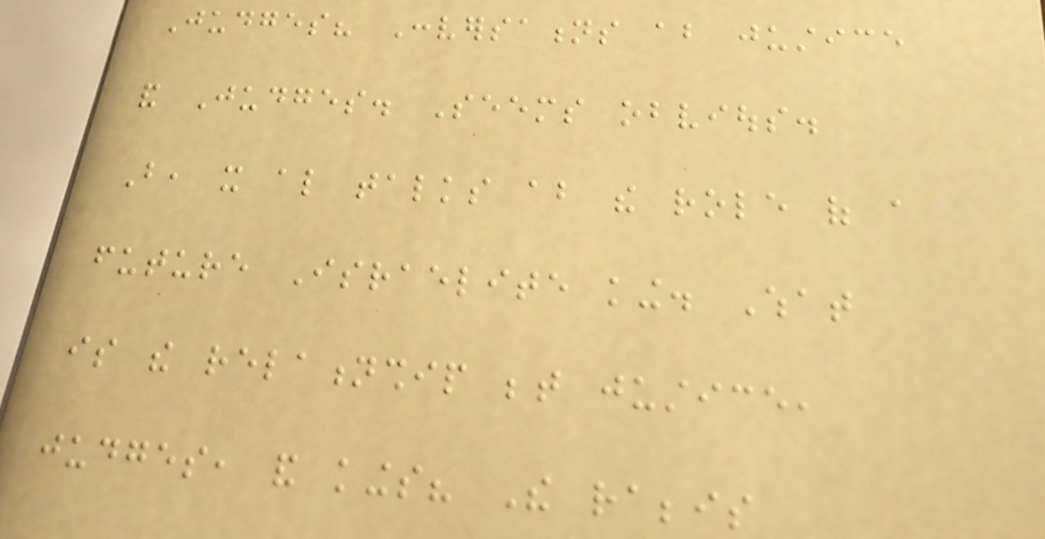Judges? Conversations about justice
and Judges. Seems obvious.
But, it also talks about the role of a
future Israelite king. What
is the relationship between justice,
judges, and kings? The rabbis
